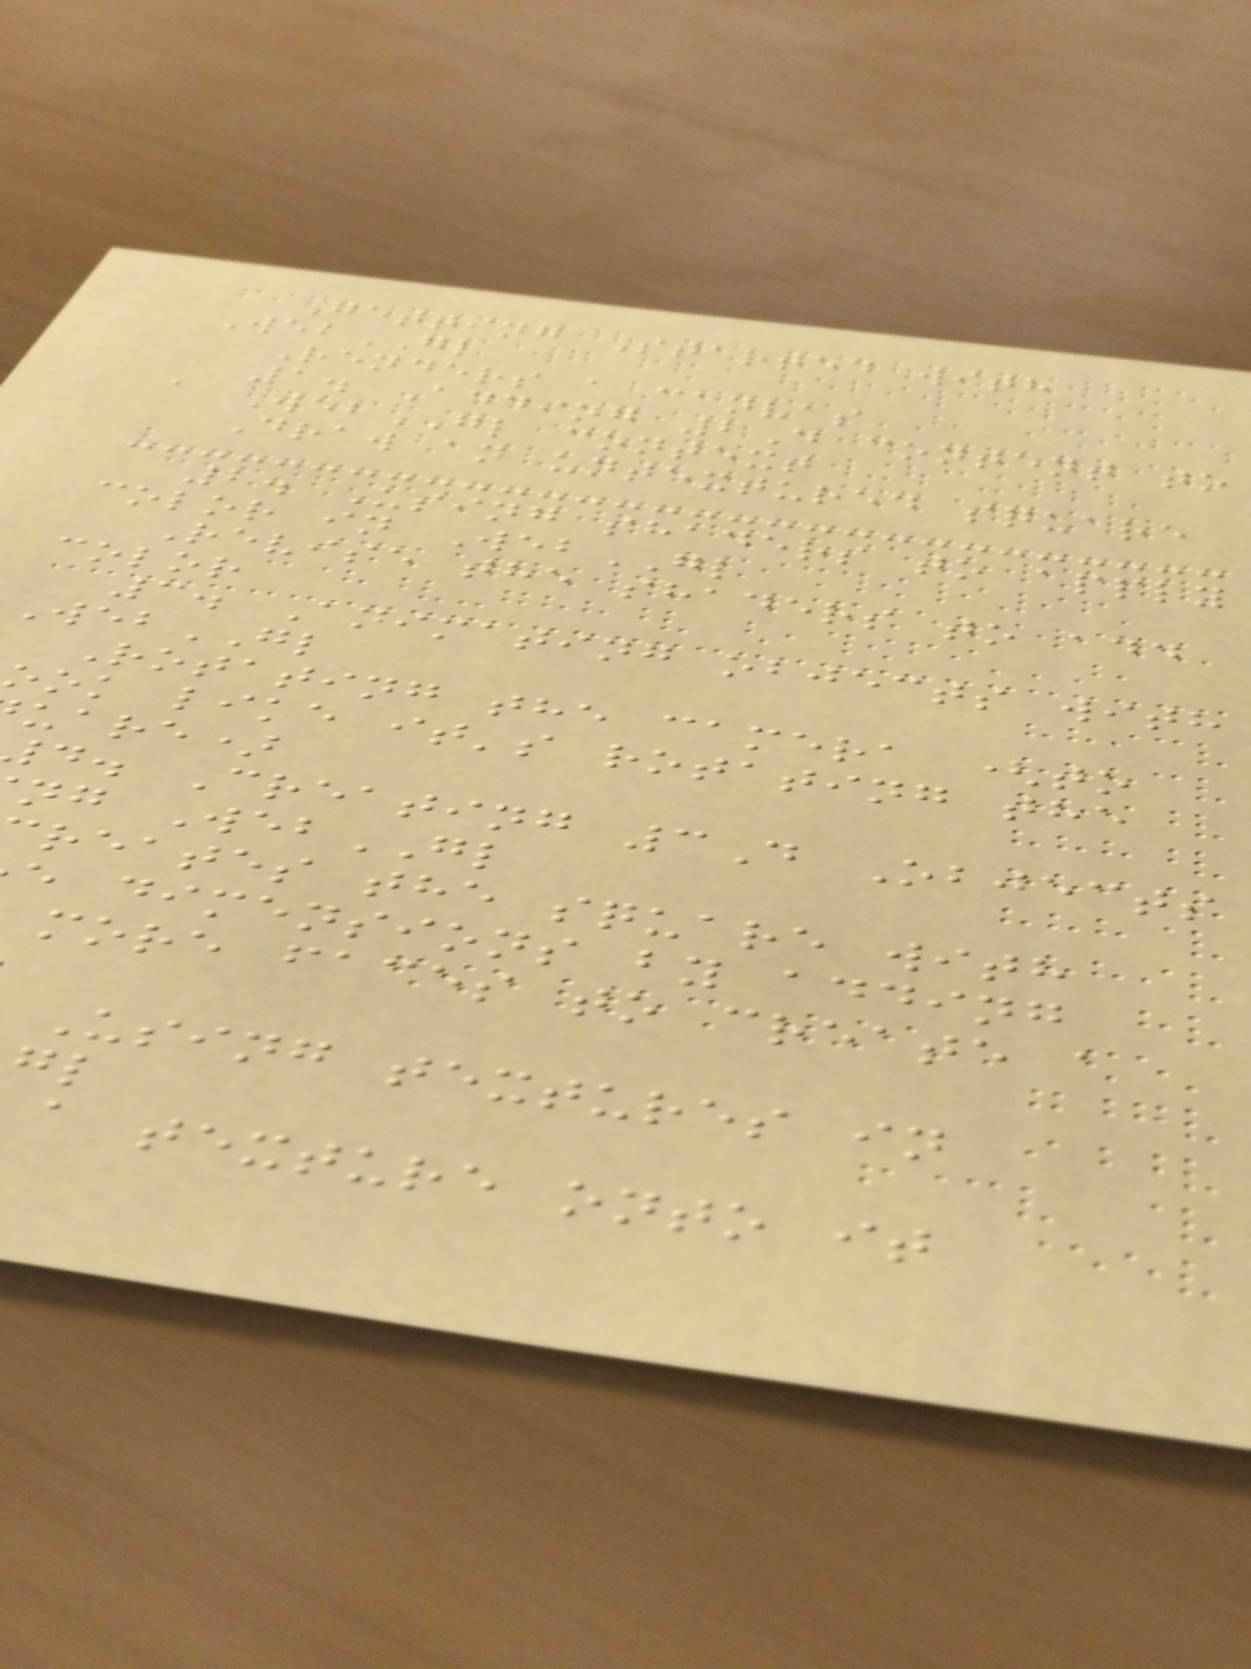Getting Started with
WebGL
Renders a canvas
1. Adding 2D content to
a WebGL context
Draw an untextured square
2. Using shaders to apply
color in WebGL
Revise the shaders to add
color
3. Animating objects with
WebGL
Rotating the camera (to
ook like it's rotating the
uare)
d. Creating 3D Objects
ng WebGL
reates the square with
e dimensions by adding
more faces to create a
Using textures in
a texture onto it
